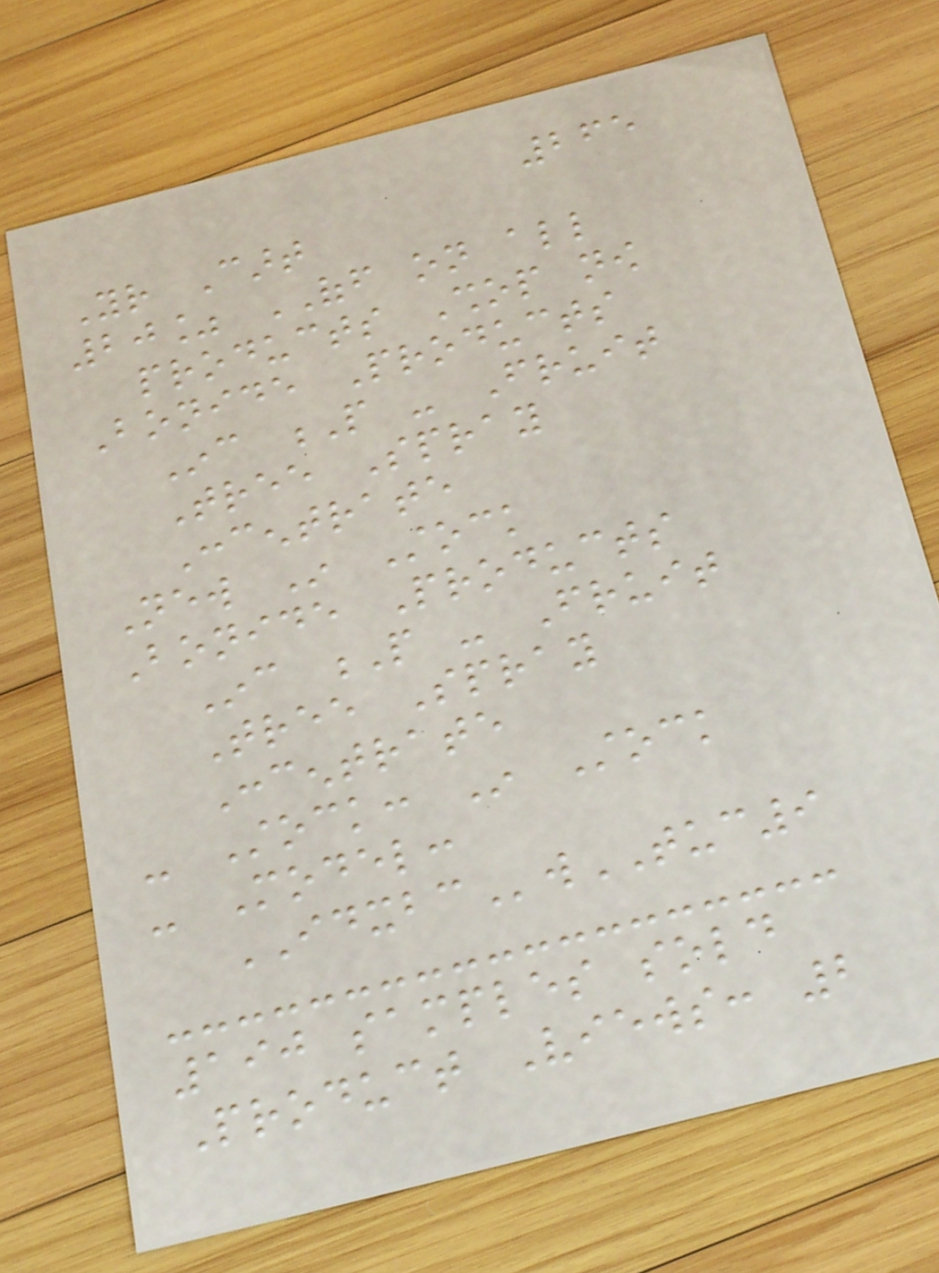265
Your Cart
20% OFF on all
products Shop now
Bonide Products
Inc P - Fruit
Tree Spray
Concentrate
New In Stock
Bonide Products
Inc P - Fruit
Tree Spray
Concentrate
- Stock: In Stock
- Model:
IDXBCwTUC9
190 samples sold
Product Views: 2
